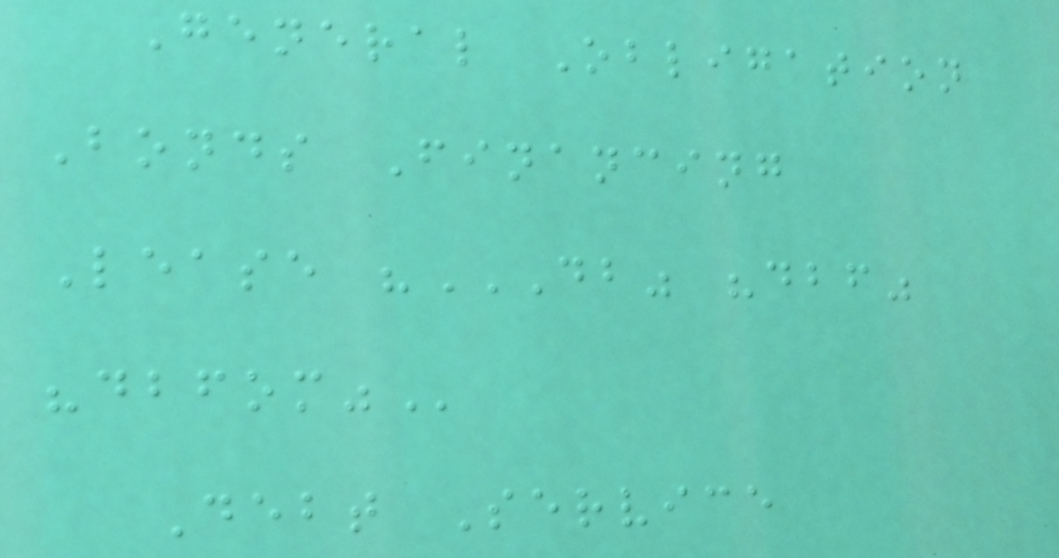General Obligation
Bonds Financing
Lease "DB" "DBF"
"DBFOM"
Debt Service
